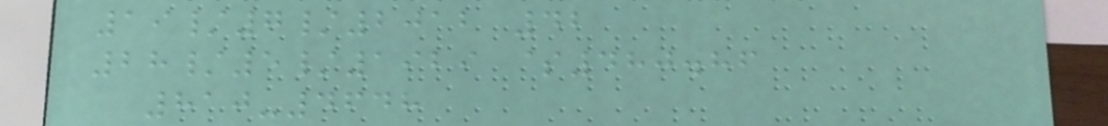19/7/2012 42
28/5/1929 $480.86
810-4648
